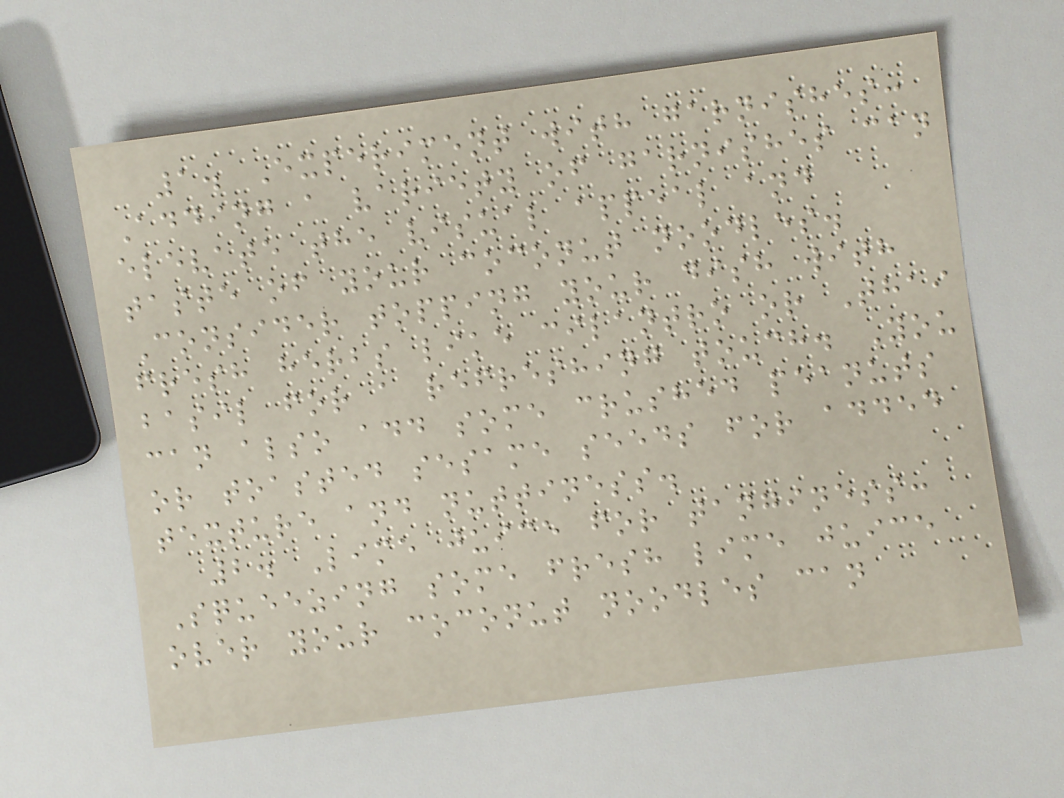1. Experiment with garnishes:
Adding a variety of garnishes can
elevate the visual appeal and
taste of your coconut noodles.
Consider topping your dish with
fresh herbs like cilantro or Thai
basil for a refreshing touch. You
can also add some crushed peanuts
or toasted sesame seeds for added
texture and nuttiness.
2. Lime juice for tanginess:
Squeezing some fresh lime juice
over your coconut noodles can
